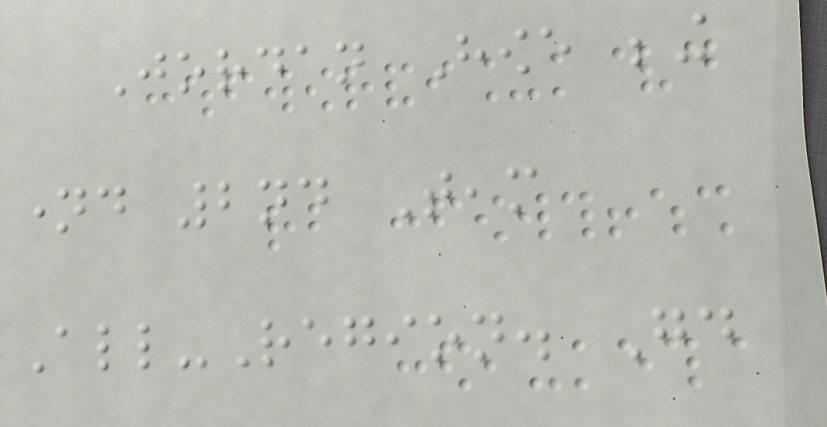Jordan Howe being
named 2nd Team
All-Region. Good
